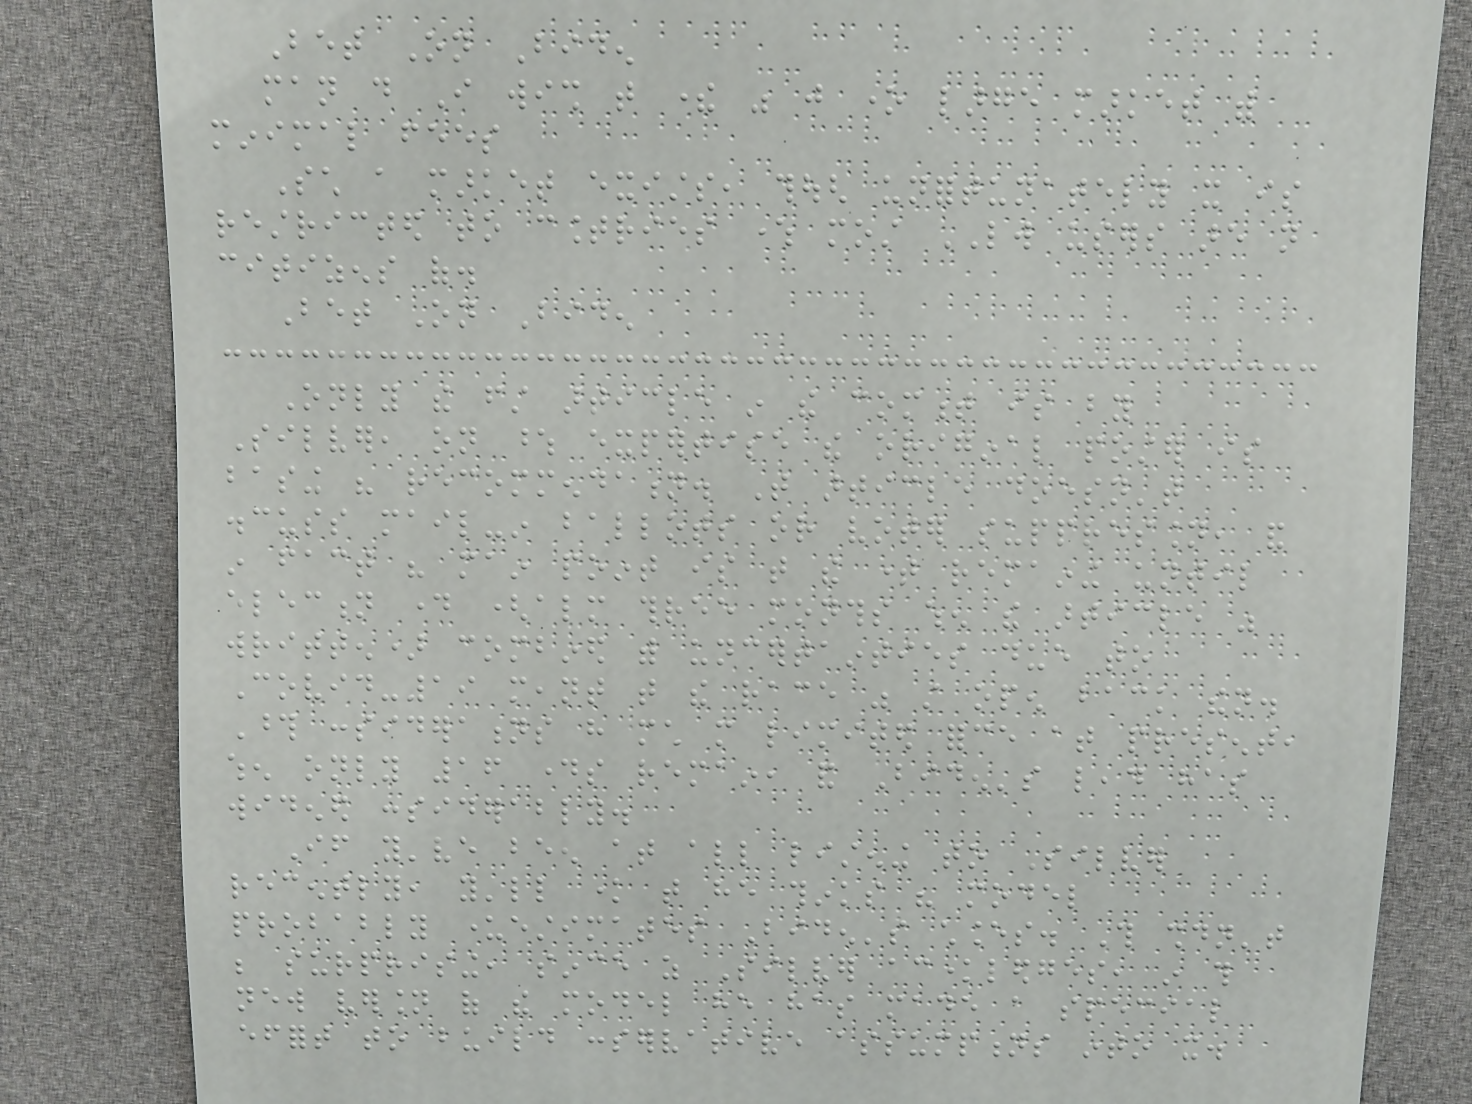Bet On Biden
man do I wish that there was just one large market with
minimal fees
Such a market exists, though unfortunately it is
restricted to countries where most LW users are not
citizens of.
Bet On Biden
Only the first article in the comment is by
Silver, on whose expertise the original poster is
basing his recommendation. That article doesn't
discuss mail-in ballots or voter suppression, and
in fact his main point is that the time remaining until
election day (almost three months when the article was
written) combined with uncertainties due to
Covid-19 meant that the race was still open back then.
Those considerations have much more limited force at present,
when only 16 days remain, and Biden's lead has
widened considerably.
If you've been at all listening to Silver
recently, you'll know that he thinks his model
probably underestimates Biden's chances. This shouldn't
be surprising, since as Silver acknowledges, in this
new version of the model he has made a special
effort to build conservative assumptions into it.
